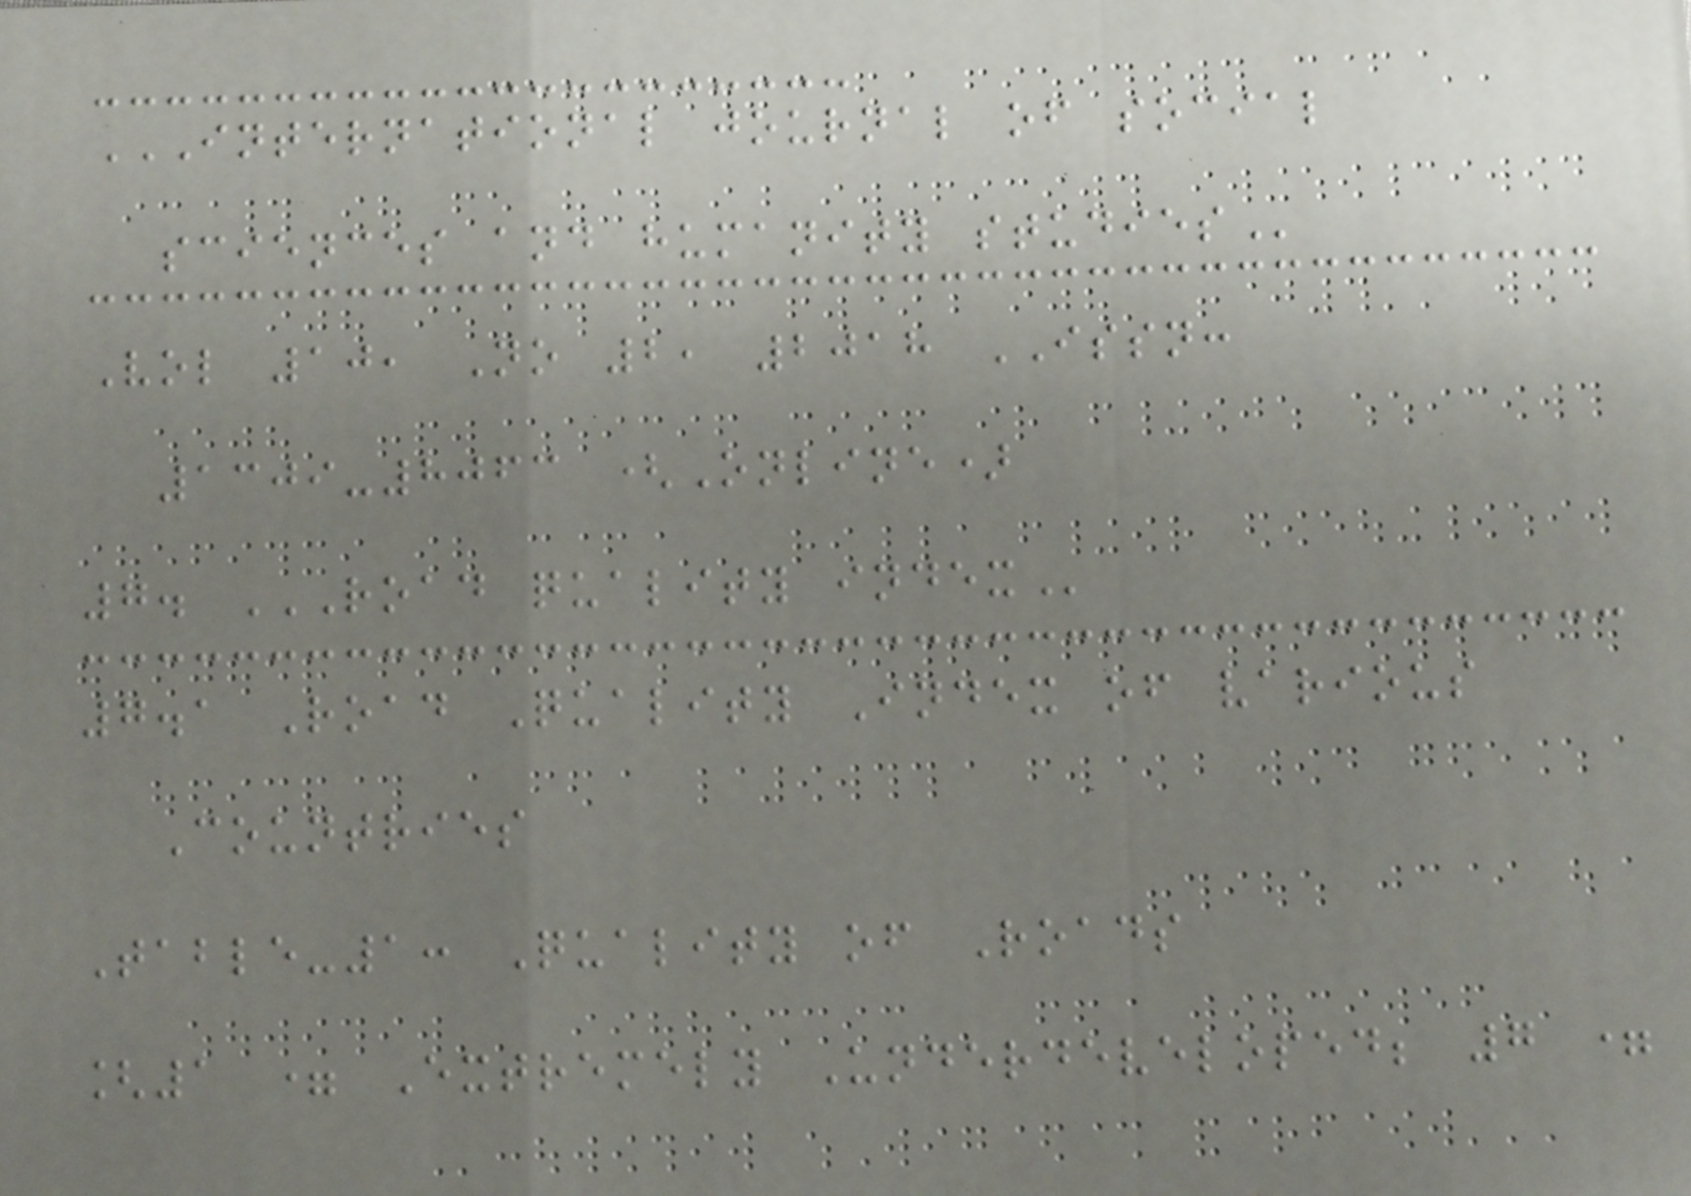INTERNATIONAL JOURNAL OF SOCIAL
SCIENCES AND HUMANITY STUDIES
Vol 10, No 2, 2018 ISSN:
1309-8063 (Online)
7. ROAD QUALITY INDEX
7.1 Road Quality Index of various
Countries
Table-1: Quality of Roads
[1 = Extremely Underdeveloped; 7 =
